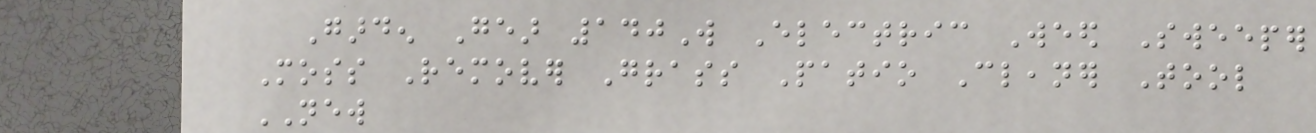Garden Gear 140W Electric Weed Sweeper
Moss Remover Grass Patio Cleaner Tool
NEW
